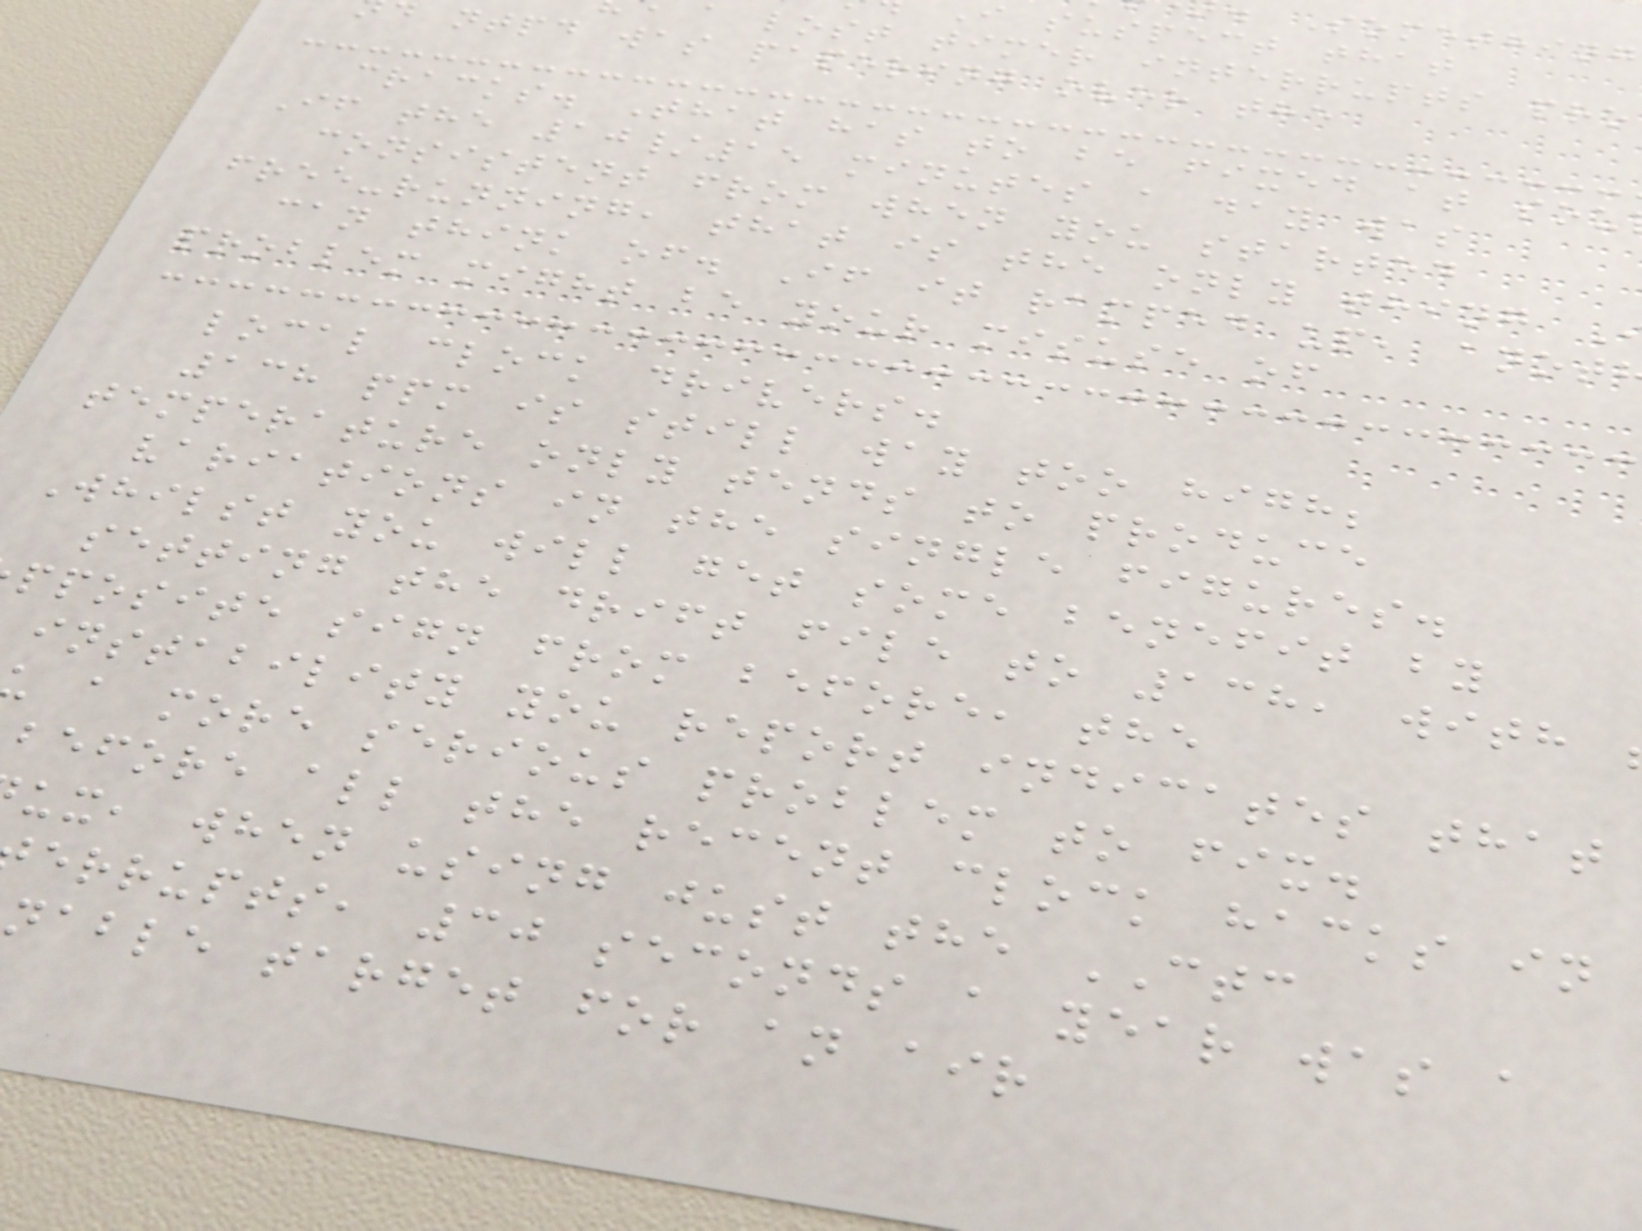Something
i suspect that
a lost timer interrupts pro
ntpd was papering over the
cracks. That has to be fixed at sou
If the 10/15 minutes a day was
consistent from when you started
free-running, that is the only thing
can think of. If it ramped up, anot
problem might be your misuse of
local clock drivers.
138 ppm is still way too high;
temperature only tends to produce
variations in the single figures.
Whilst you will get some benefit by
setting the drift file to 138, with
pposite sign from before, the
instability you report indicates that
a more serious problem to fix.
before all the recent clock hacks in
ux, when using just the CTC
errupts, 30 seconds a year was a
nable target for an air
